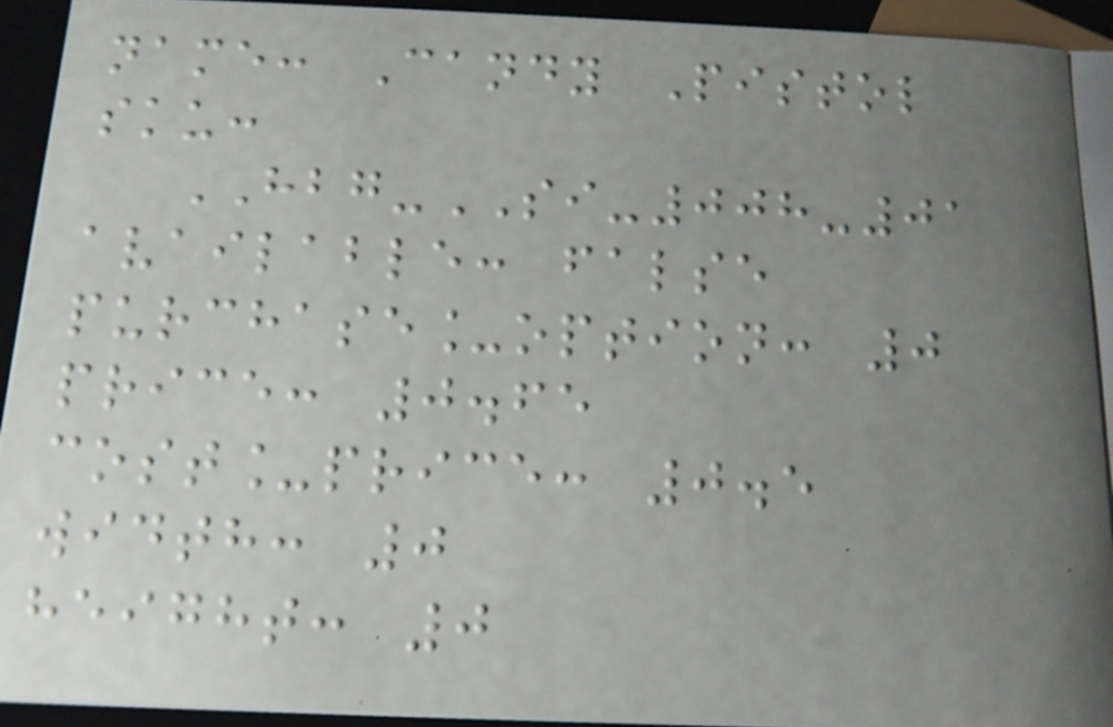name: Candy Pistol
sku:
HBG-SI-008-01
available: false
purchase_option: 0
price: 0.65
cost_price: 0.5
width: 0
height: 0
